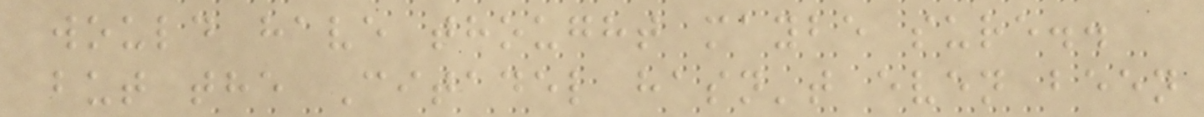would have thought maybe sure..
but the Citadel hasn't even been
